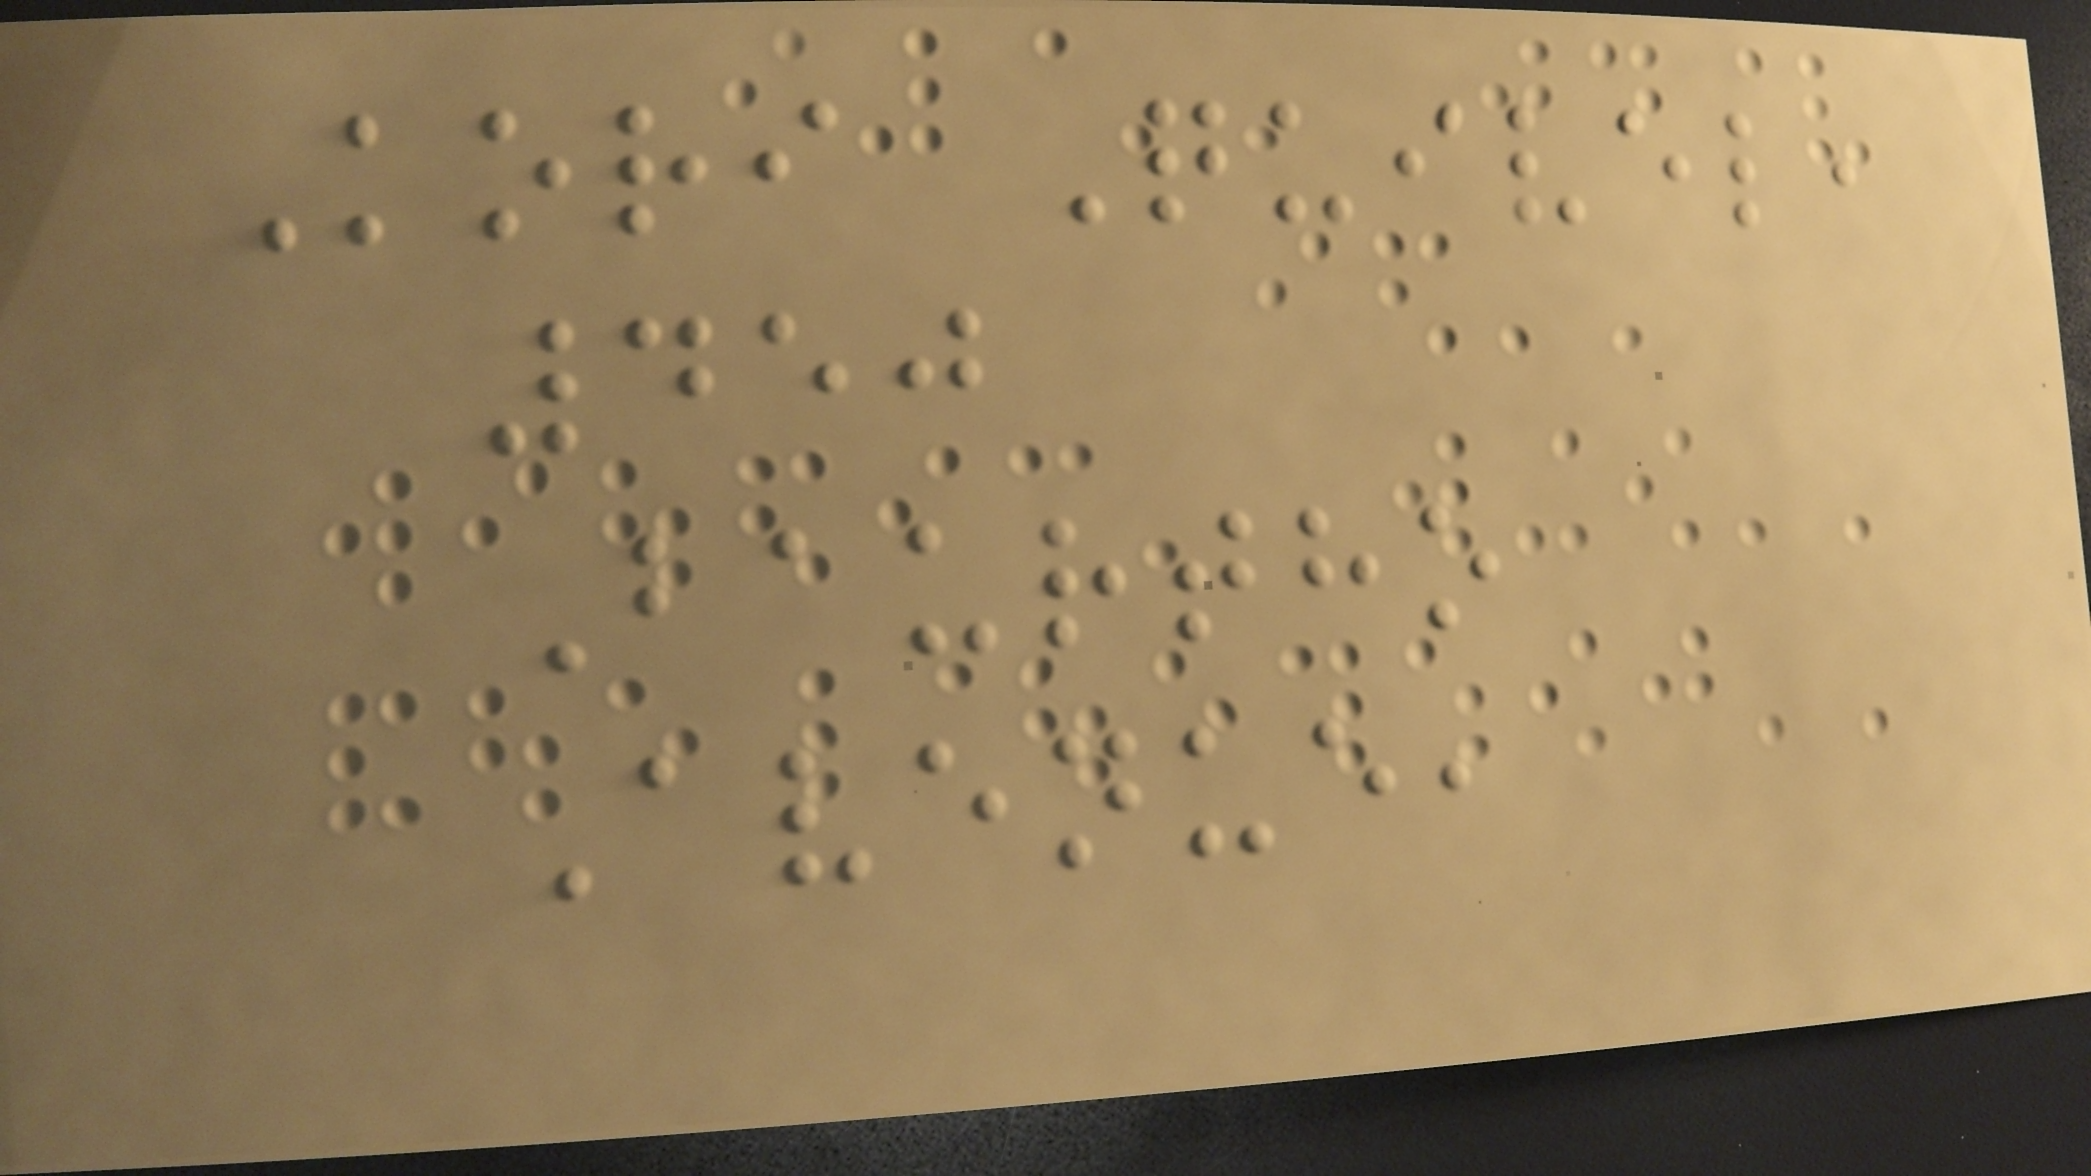Kori Quivel,
450
Baurtho
Avenue,
